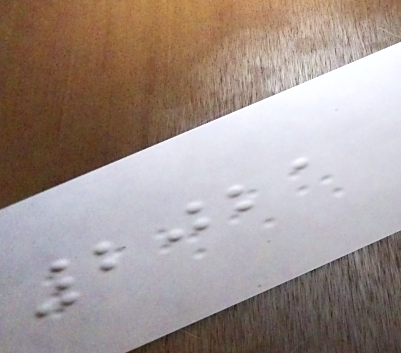2021
